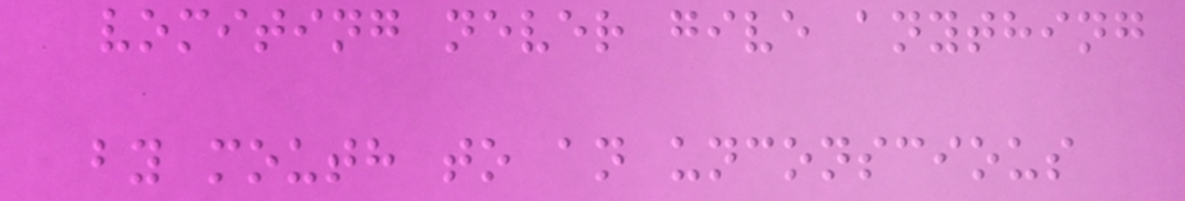vomiting never give anything
by mouth to an unconscious
